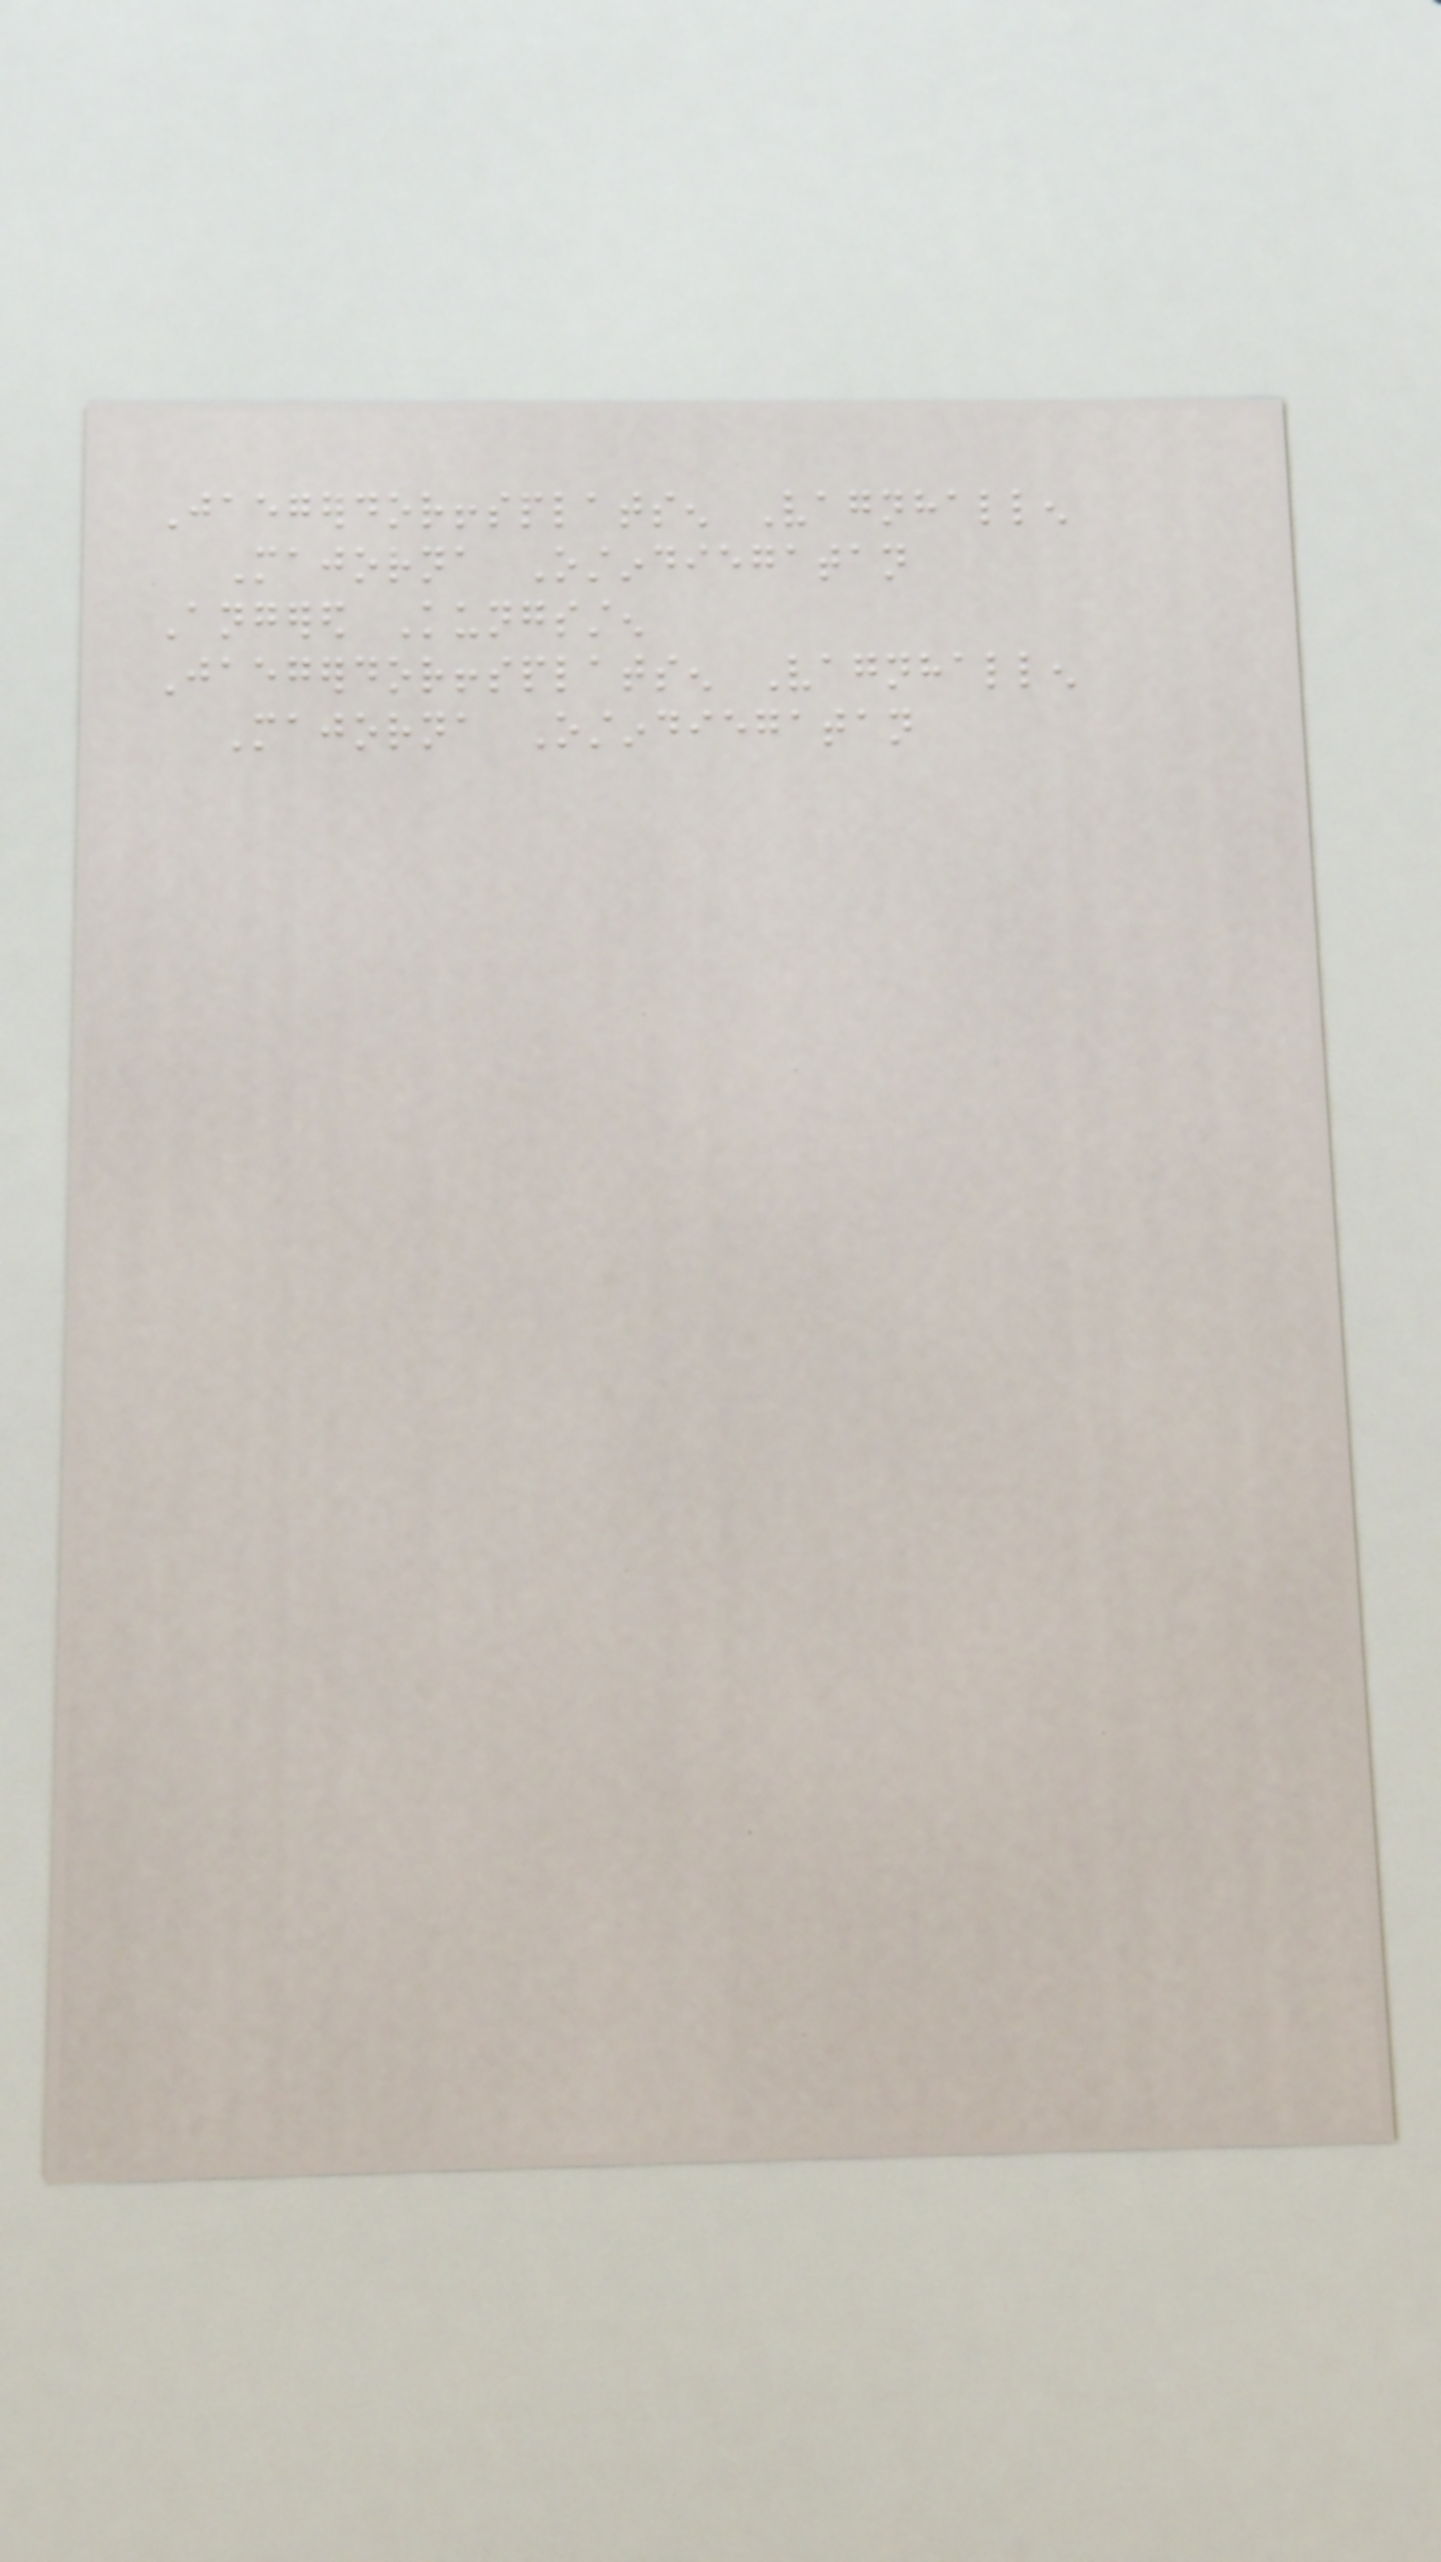Jaegerdorffsplatsen Vagnhallen
Majorna Ostindiegatan
Angered Kungssten
Jaegerdorffsplatsen Vagnhallen
Majorna Ostindiegatan
